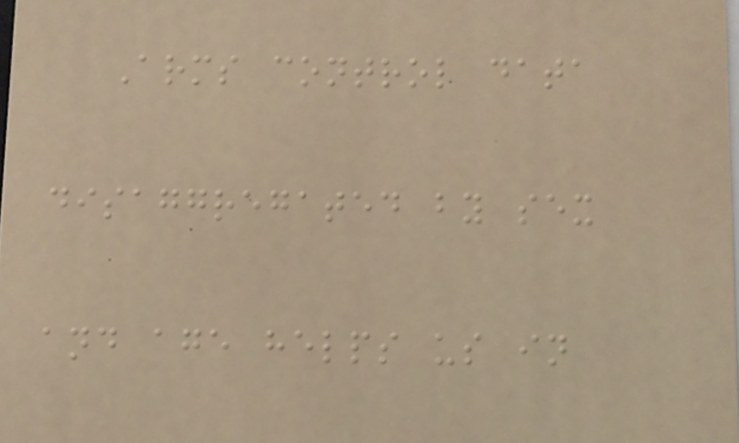Arms control data
disaggregated by sex
and age helps us in
